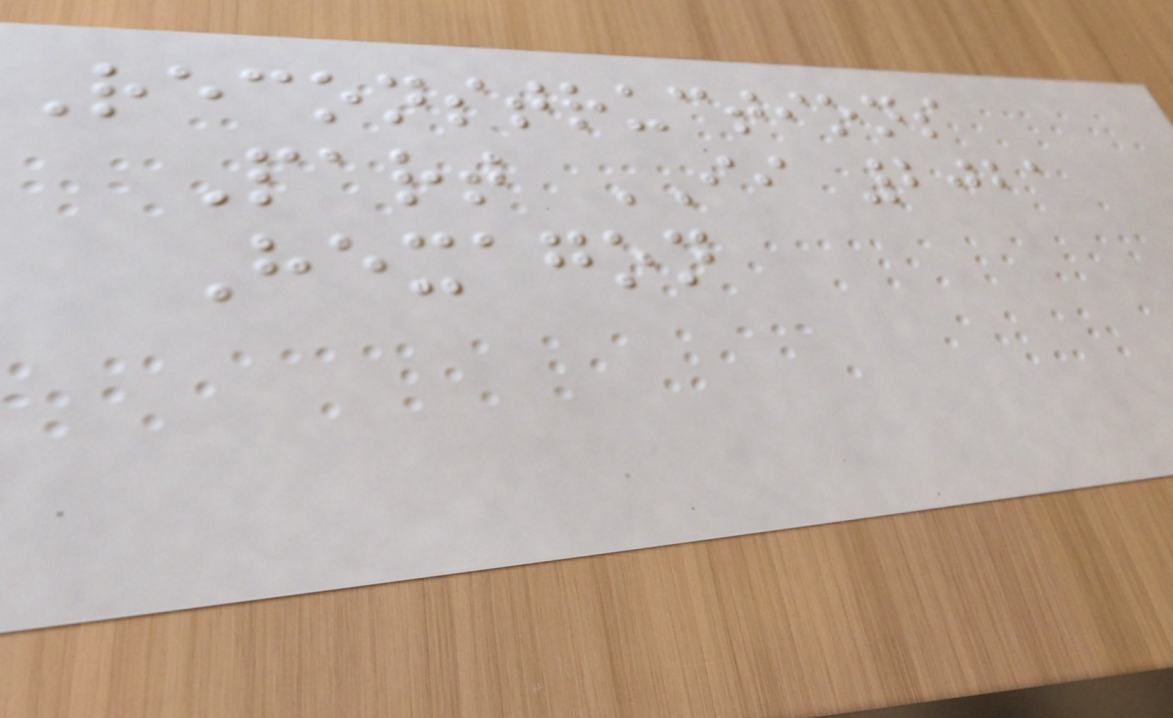Reconstructions
Part II 2021
Hexagon
